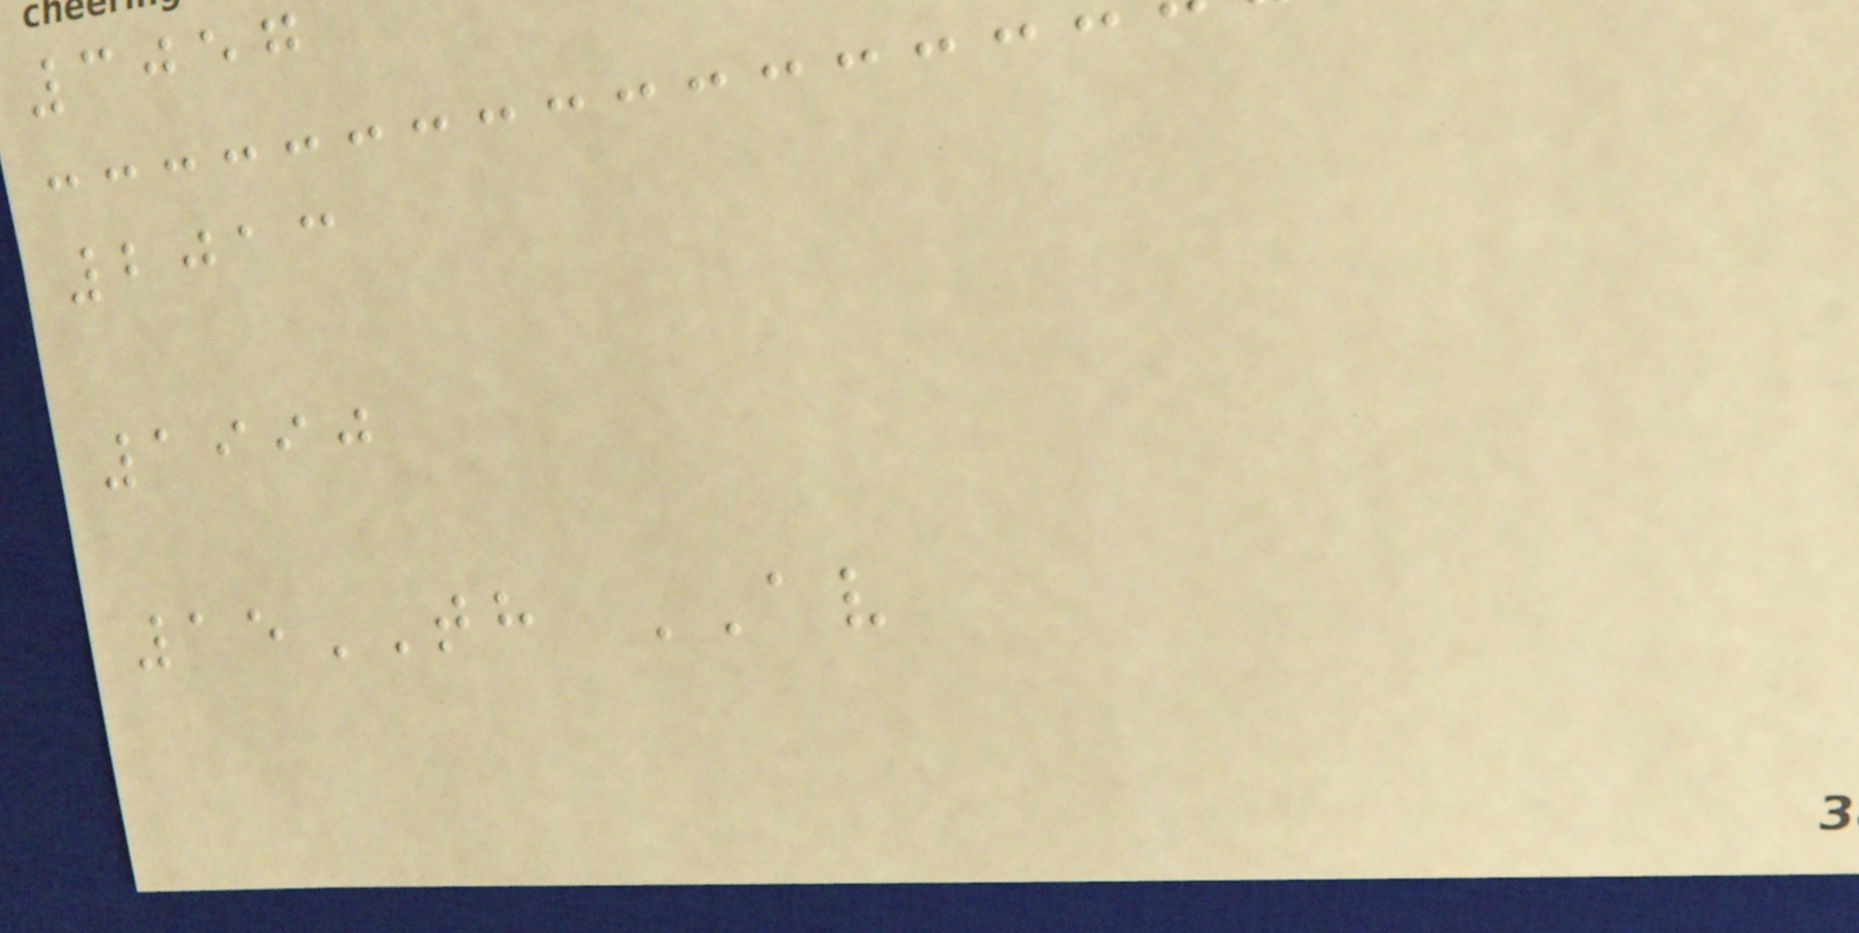3057
2013
1990
15TH AV
